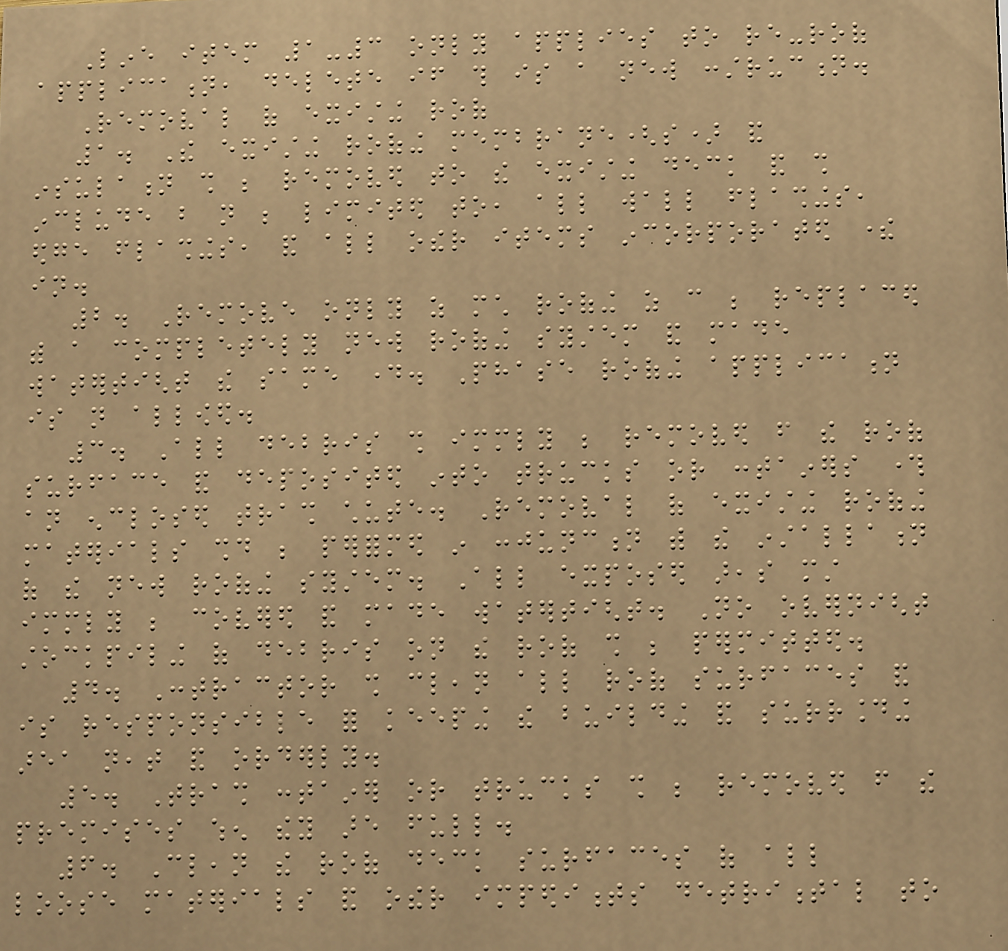Line item 1-3 only applies to re-roof
application, delete if this is a new construction.
Removal of existing roof
1. The existing roofing membrane(s) and
insulation shall be removed to the existing deck and shall
include but not be limited to, all wall flashings,
edge flashings, and all other items incorporated there
in.
2. Remove only as much roofing as can be replaced
with a completely new roofing system and made
watertight the same day. Phase roofing application
is not allowed.
3. All debris shall immediately be removed from the roof
surface and deposited into trucks or containers through
an enclosed trash chute. Removal of existing roofing
materials should be performed in conjunction with the installation
of the new roofing system. All exposed areas must
immediately be covered and made watertight. No overnight
stockpiling of debris on the roof shall be permitted.
4. Contractor shall clean all roof surfaces and
is responsible for keeping the building and surrounding
area neat and orderly.
5. Trash container or trucks shall be removed from the
premises when they are full.
6. Clean the roof deck surfaces of all
loose materials and other impediments detrimental to
